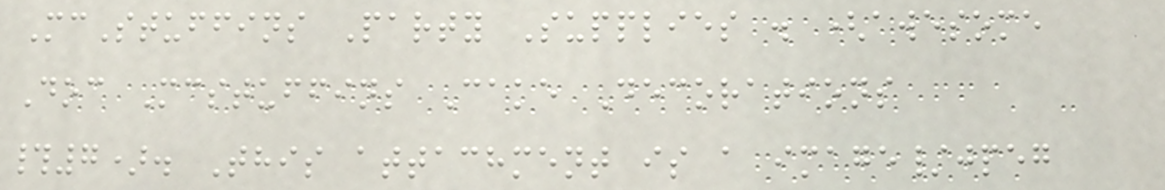McStuffins Party Supplies . (awesome
Doc Mcstuffins Cake Decorations
#7). This attachment is a image/jpeg
